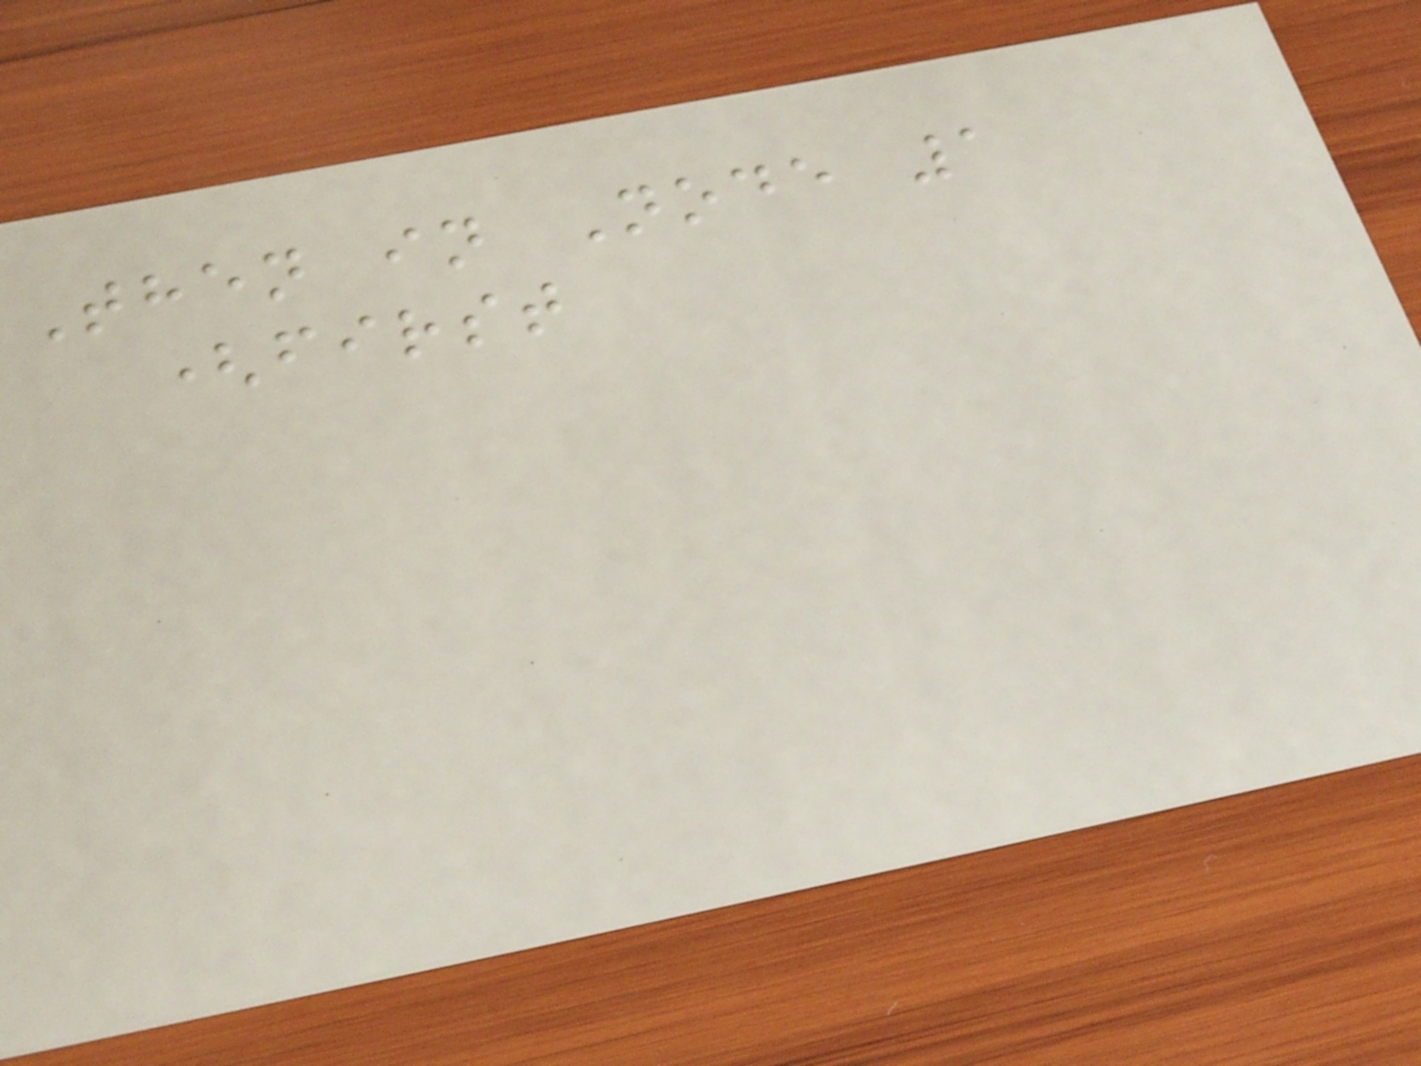Then in Node 1
(first
